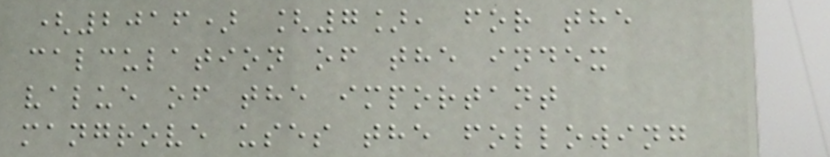(2016) [7], for the
calculation of the index
value of the important
mangrove uses the following
